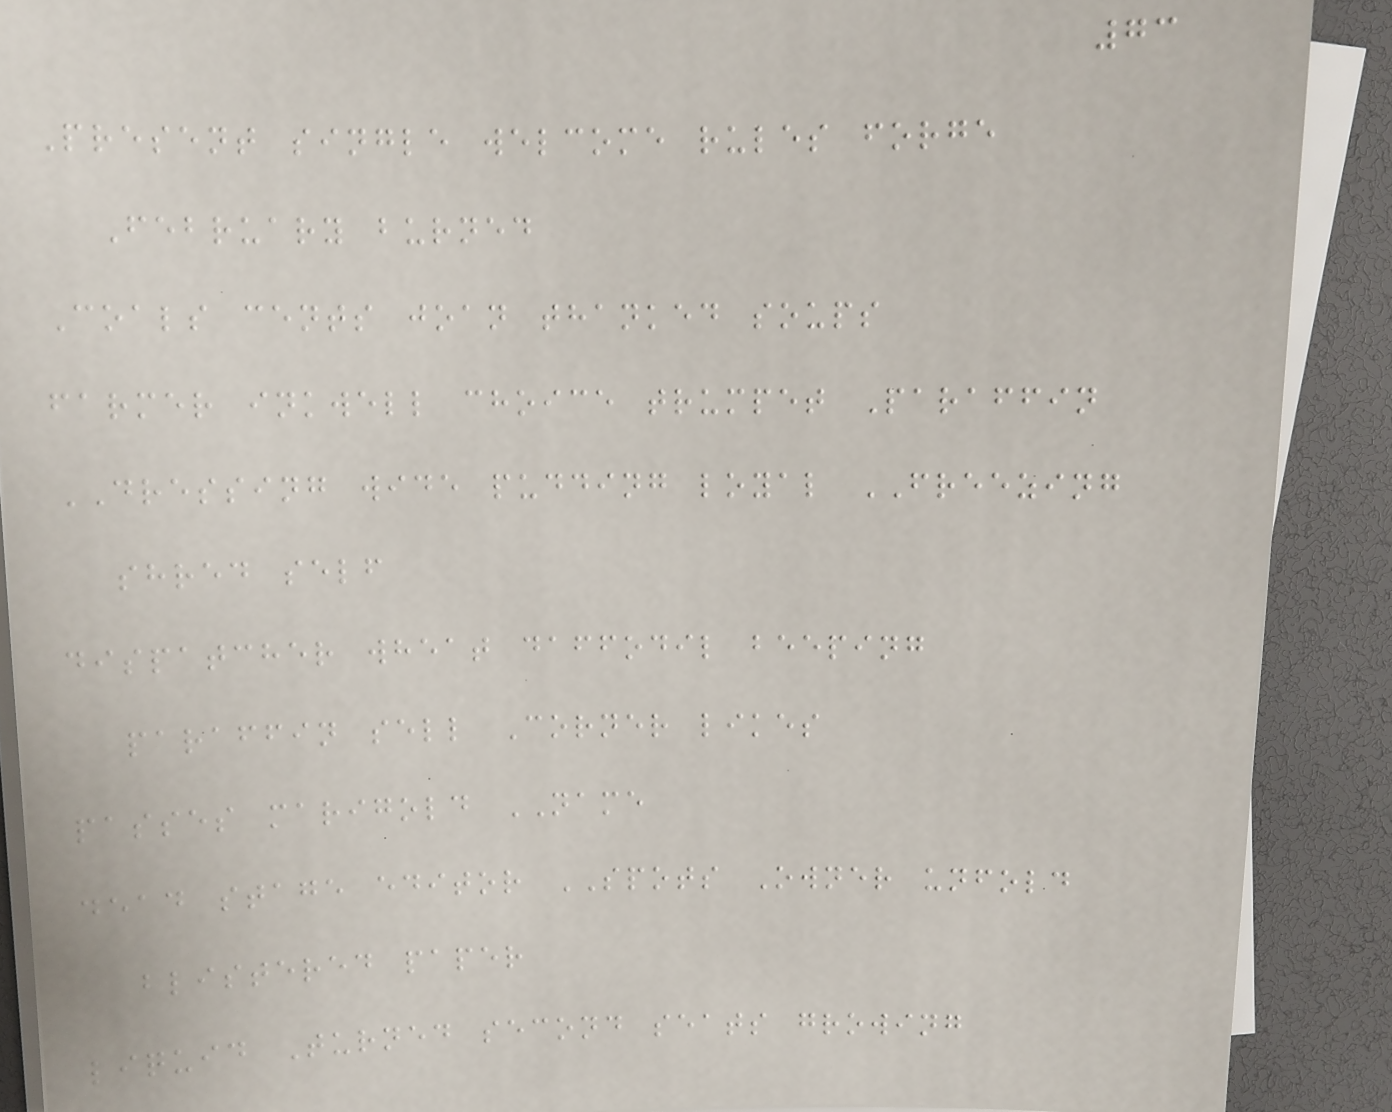73
Present single welcome rules forge
February burned
Coals cents joan thanked soups
farmer inkwell choice trumpet Paraffin
DRESSING wide pudding loyal FREEZING
shred self
dispatcher wheat daffodil beeping
paraffin sell Corner likes
passes marigold NAME
dead stage editor SPOTS Owner unfold
blistered paper
liquid Turned second seats growing
